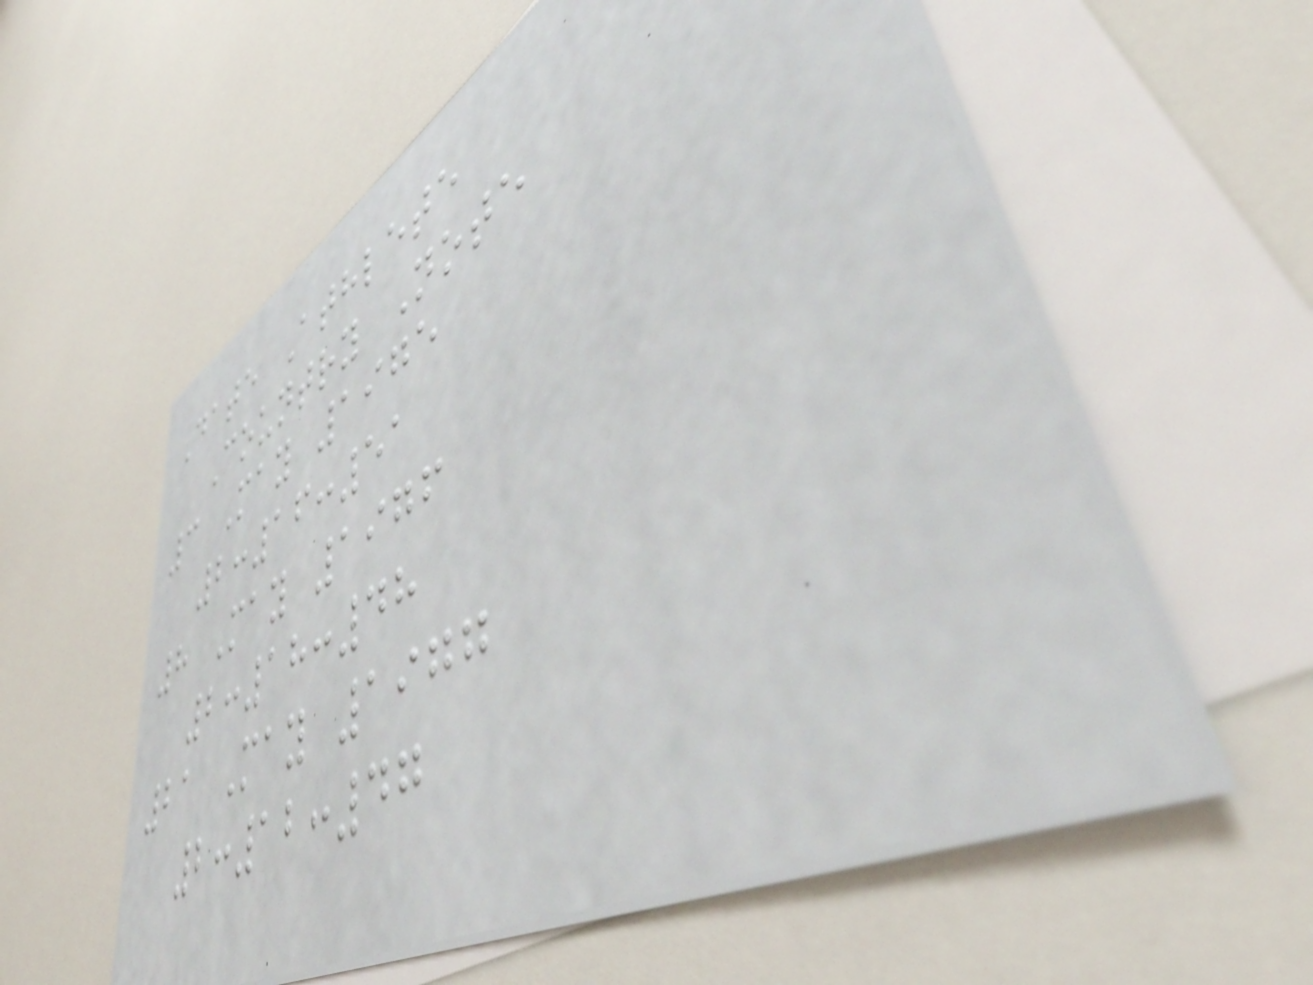Date Athlete
Country Note
3 May 1975
2:16:51
8 May 1976
2:18:48
21 May 1977
2:12:47
